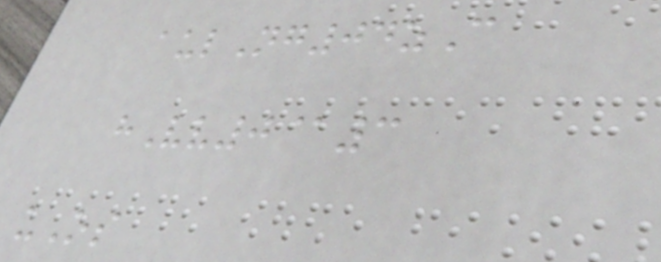aulNg04zC
hVv0@3
uOs
